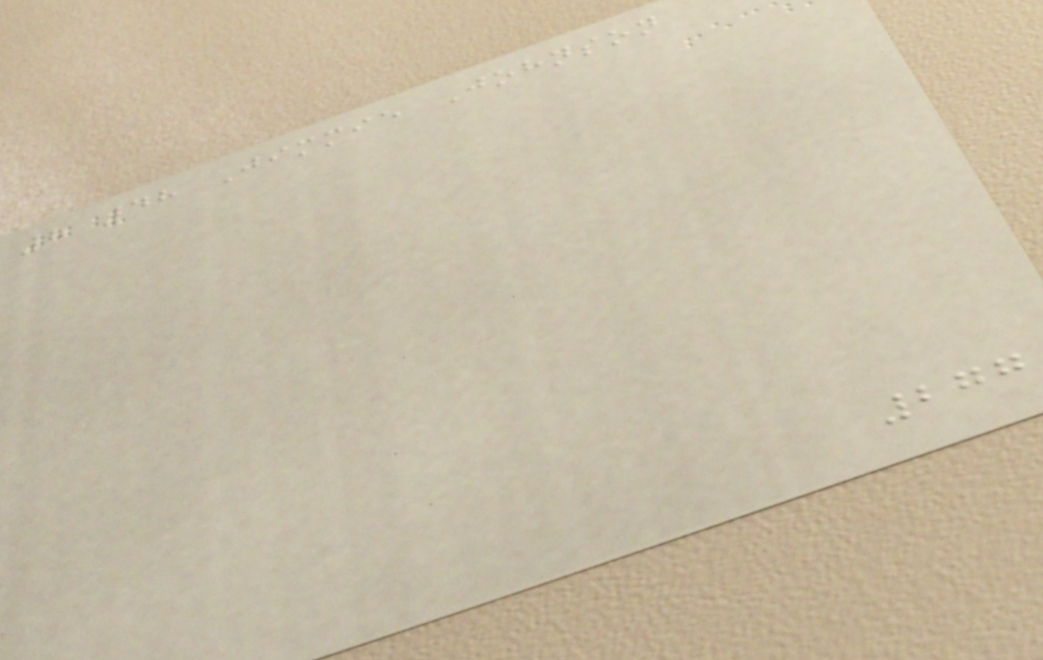8 48 Jimmie Johnson
277
